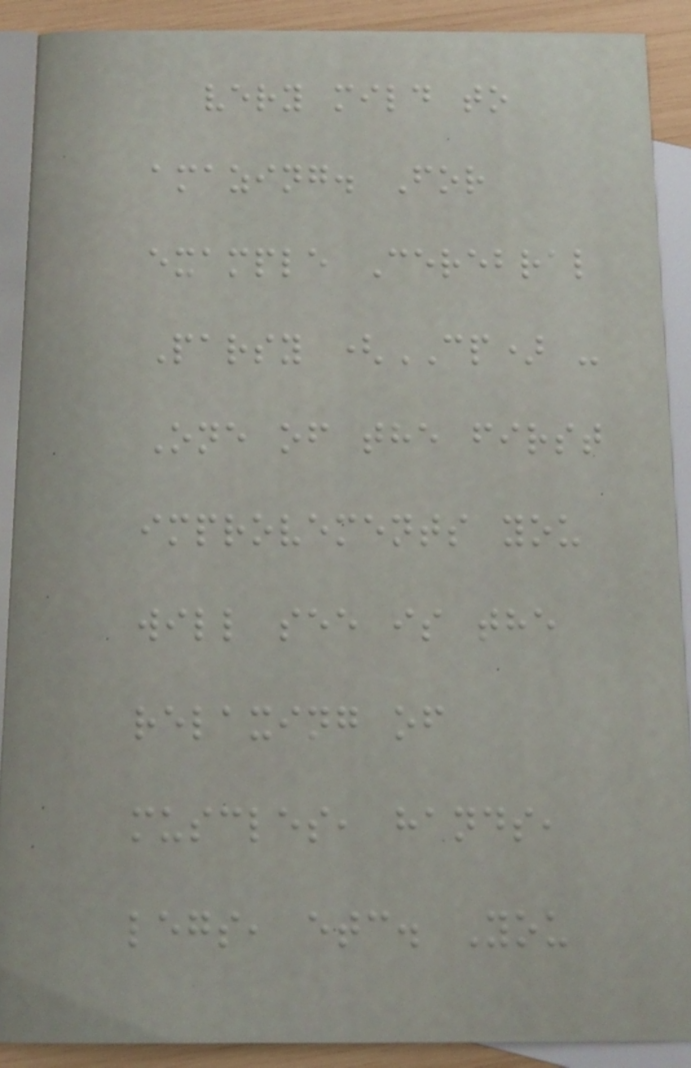very mild to
amazing. For
example Cerebral
Parsy (CP) -
One of the first
improvements you
will see is the
relaxing of
muscles, hands,
legs, etc. You
